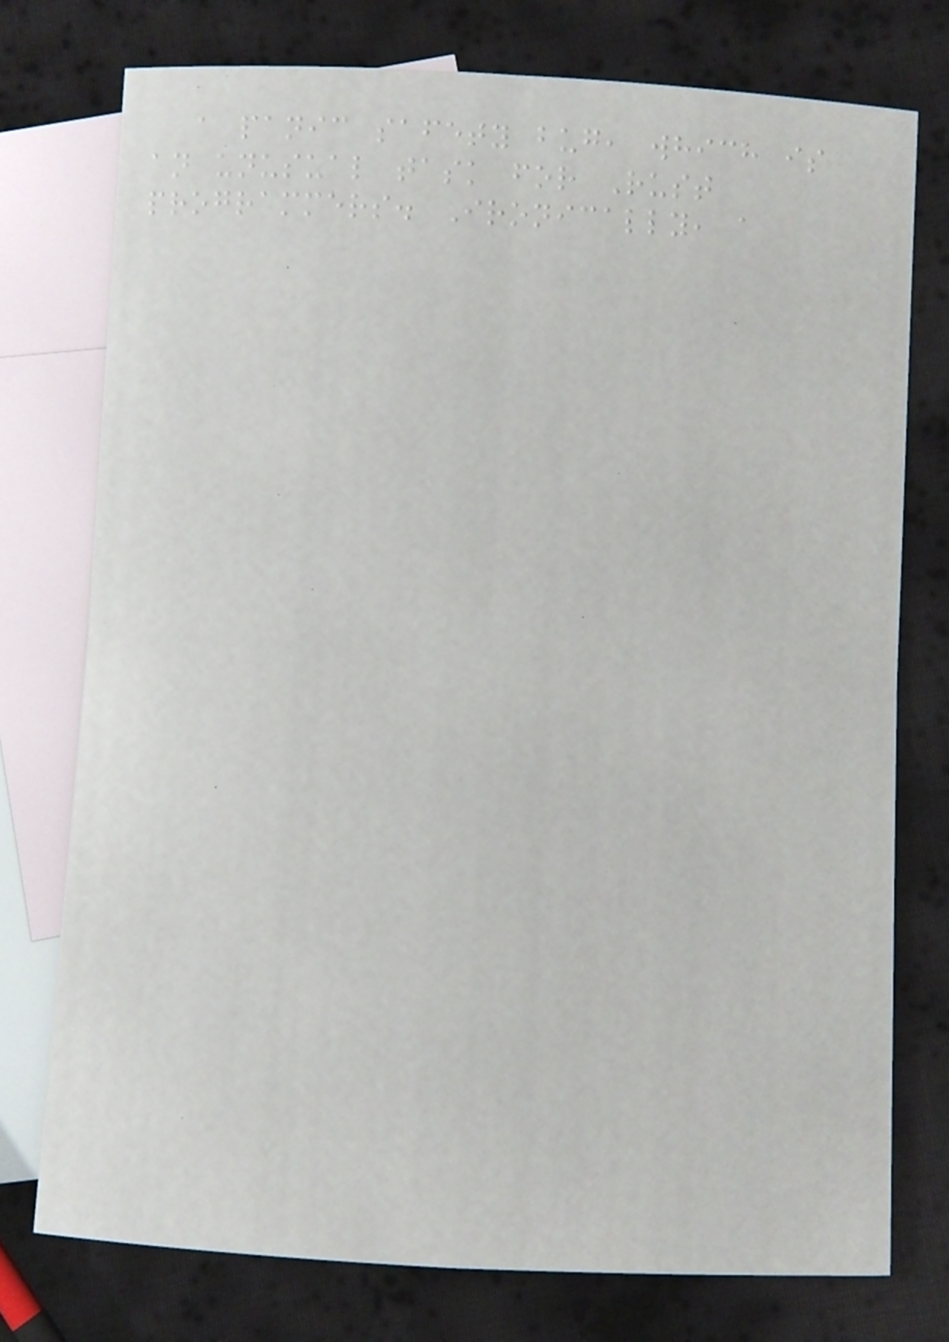a panic safety bug, which is
an unusual task for Rust
programmers. Ironically, a
